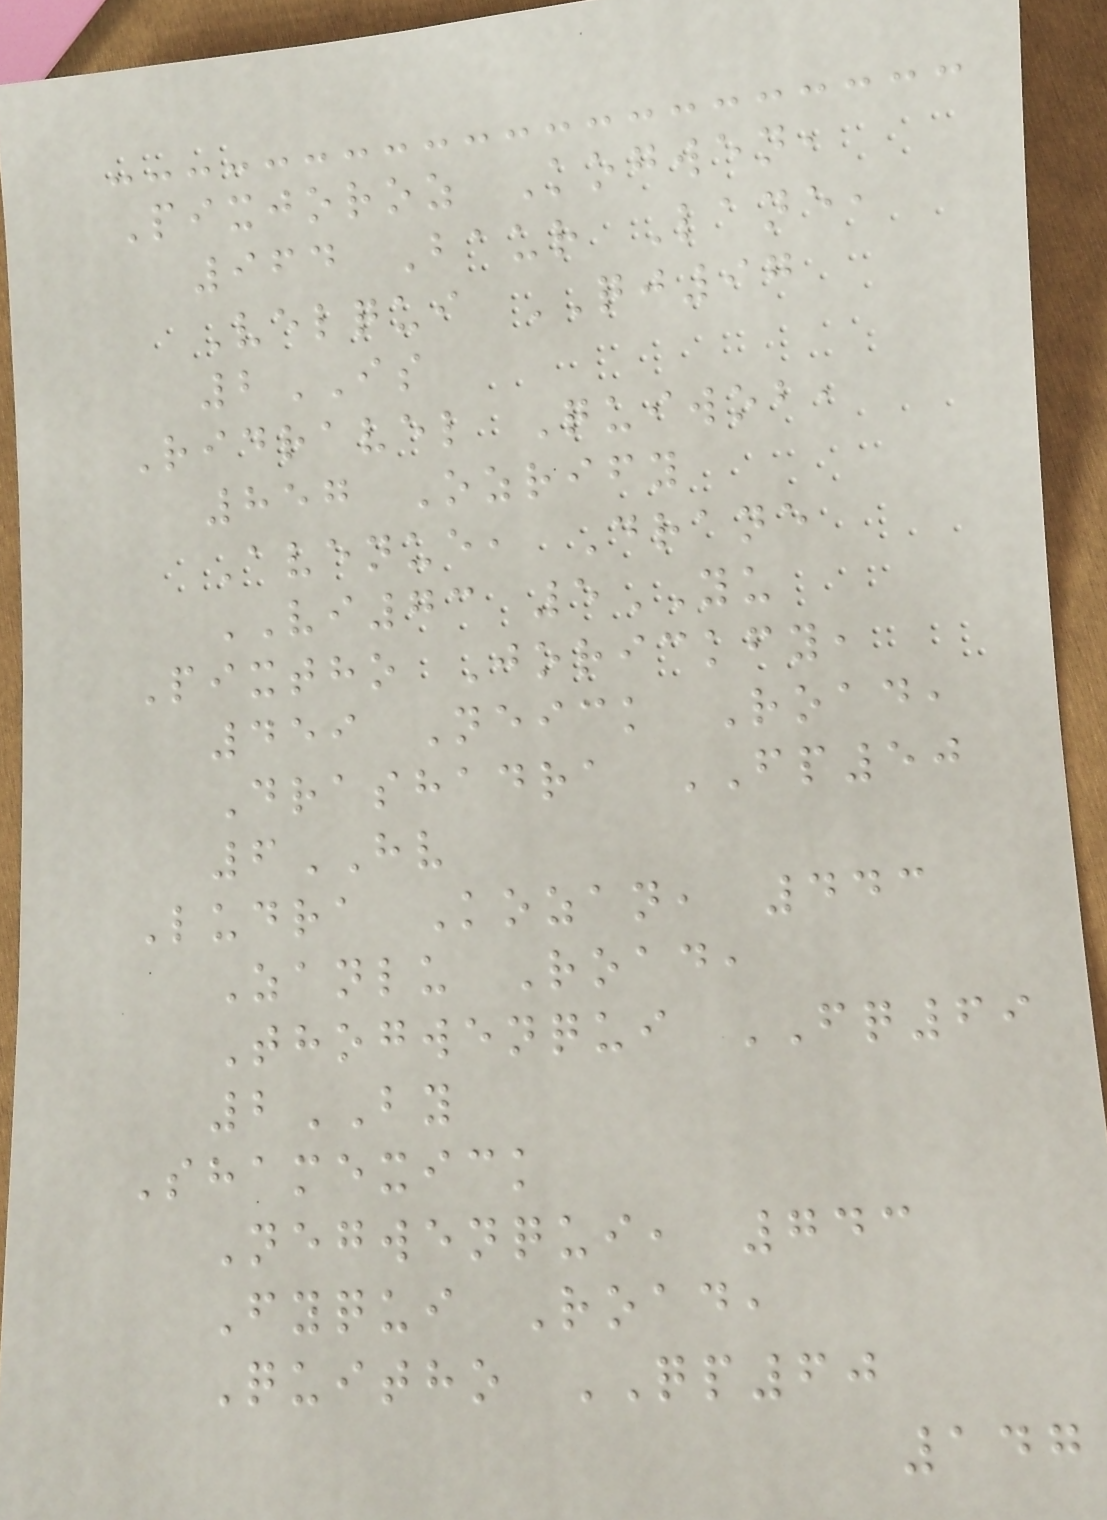Pixjoroz Kogwen,
964 Baur Lane,
Velqui QJ97
2IS
Ridravel Quiwob,
857 Ozrify
Avenue, Drane
VI73 5YU
Pixtho Jorickfy,
459 Neick Road,
Drashadra FP50
6HV
Ludra Kozan, 443
Zanlu Road,
Thogwenqui FQ69
2BY
Shamexick
Negwenqui, 743
Fyqui Road,
Quitho QP60
147
